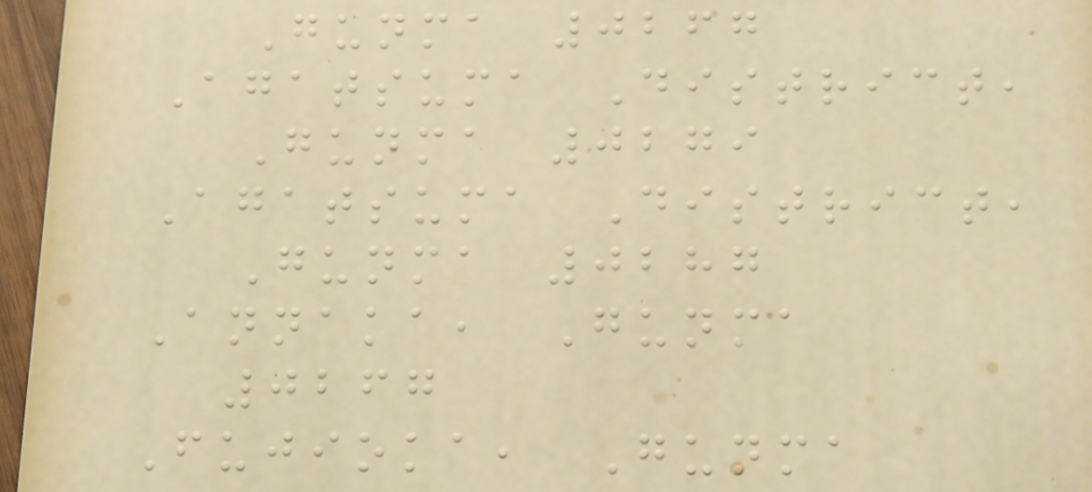Gunma 0267
Agatsuma District,
Gunma 0279
Agatsuma District,
Gunma 0287
Annaka, Gunma
0267
Fujioka, Gunma
